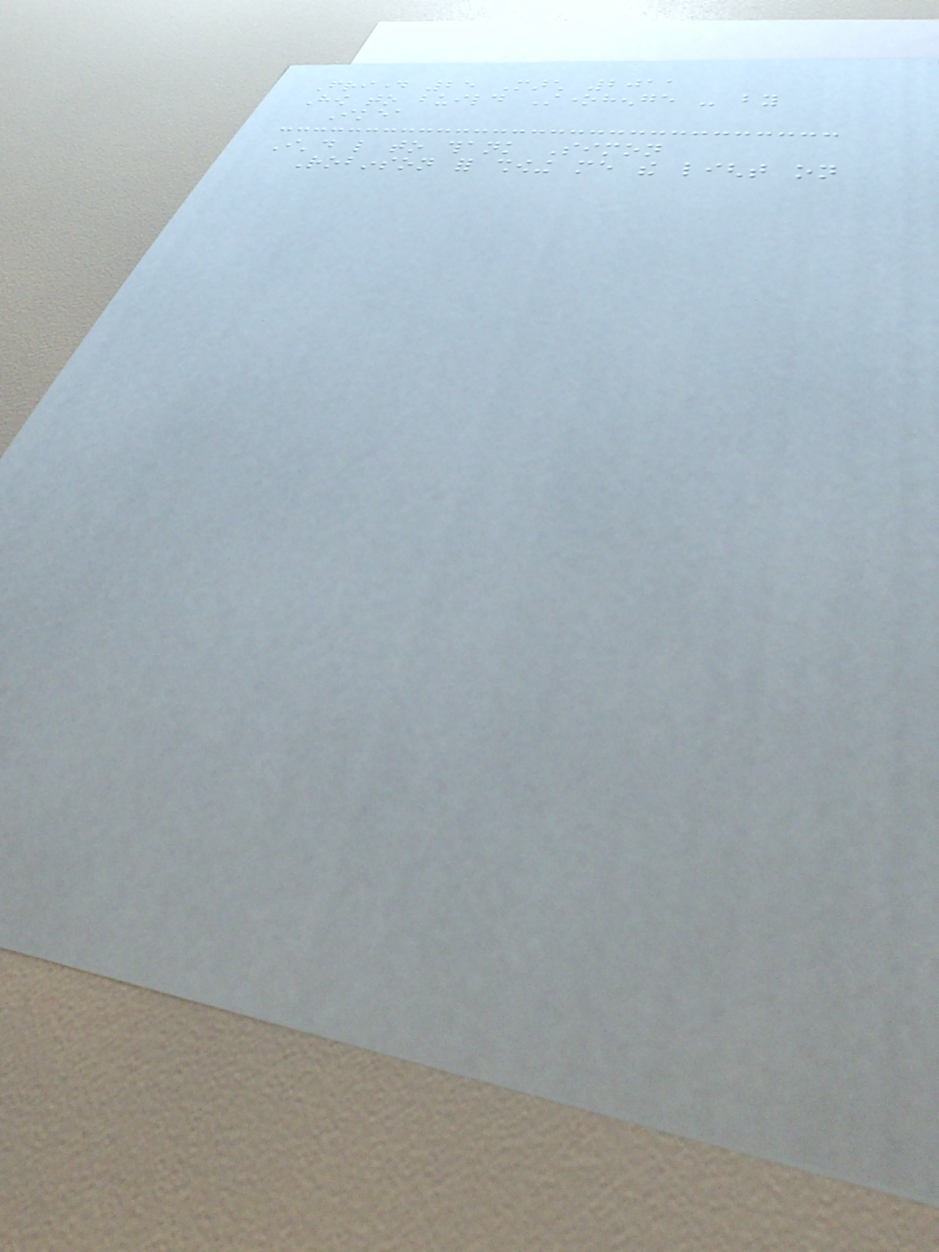Friday 25 March 2011
How to build Stonehenge - by
Ikea
I'd like to thank Simon
Robinson for showing me the light on
